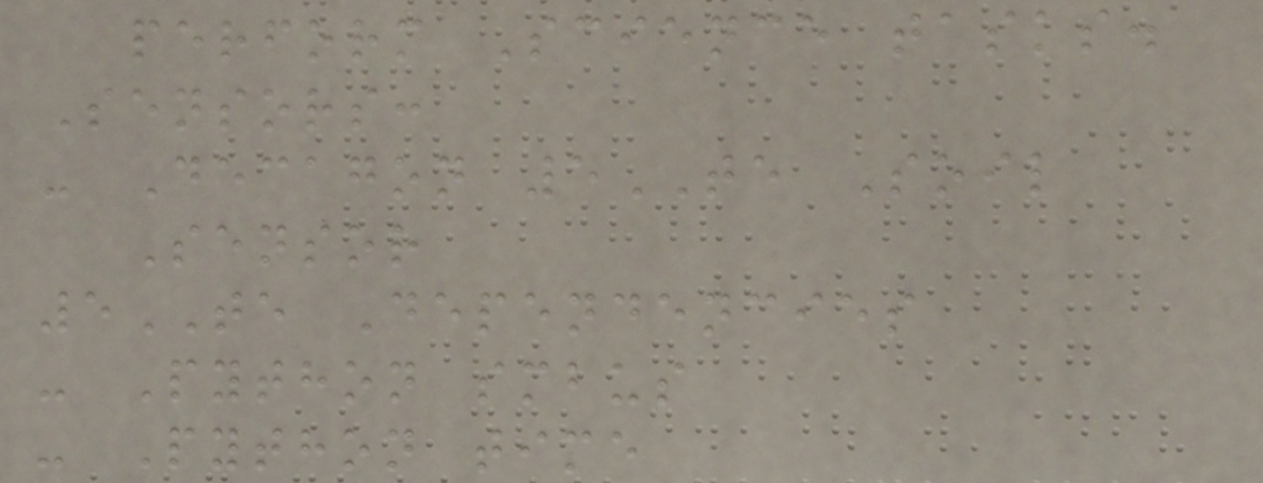perform Science tasks.
Sensors:
- Decagon 5TE Soil
Sensor
5TE Dependencies
- Python smbus
- Python time
